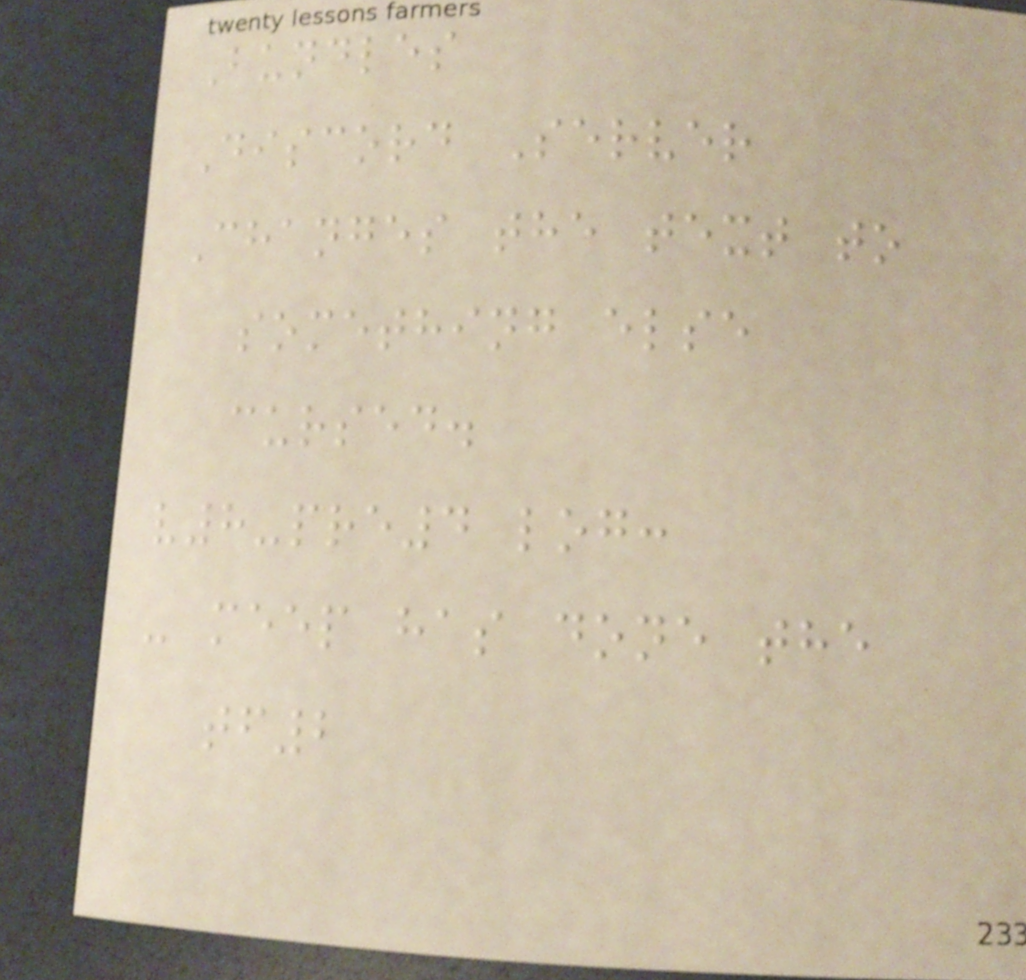Bundles
Discord Server
Changes the text to
something else
cursed.
v8-pre4 log:
- meep has done the
tf2
